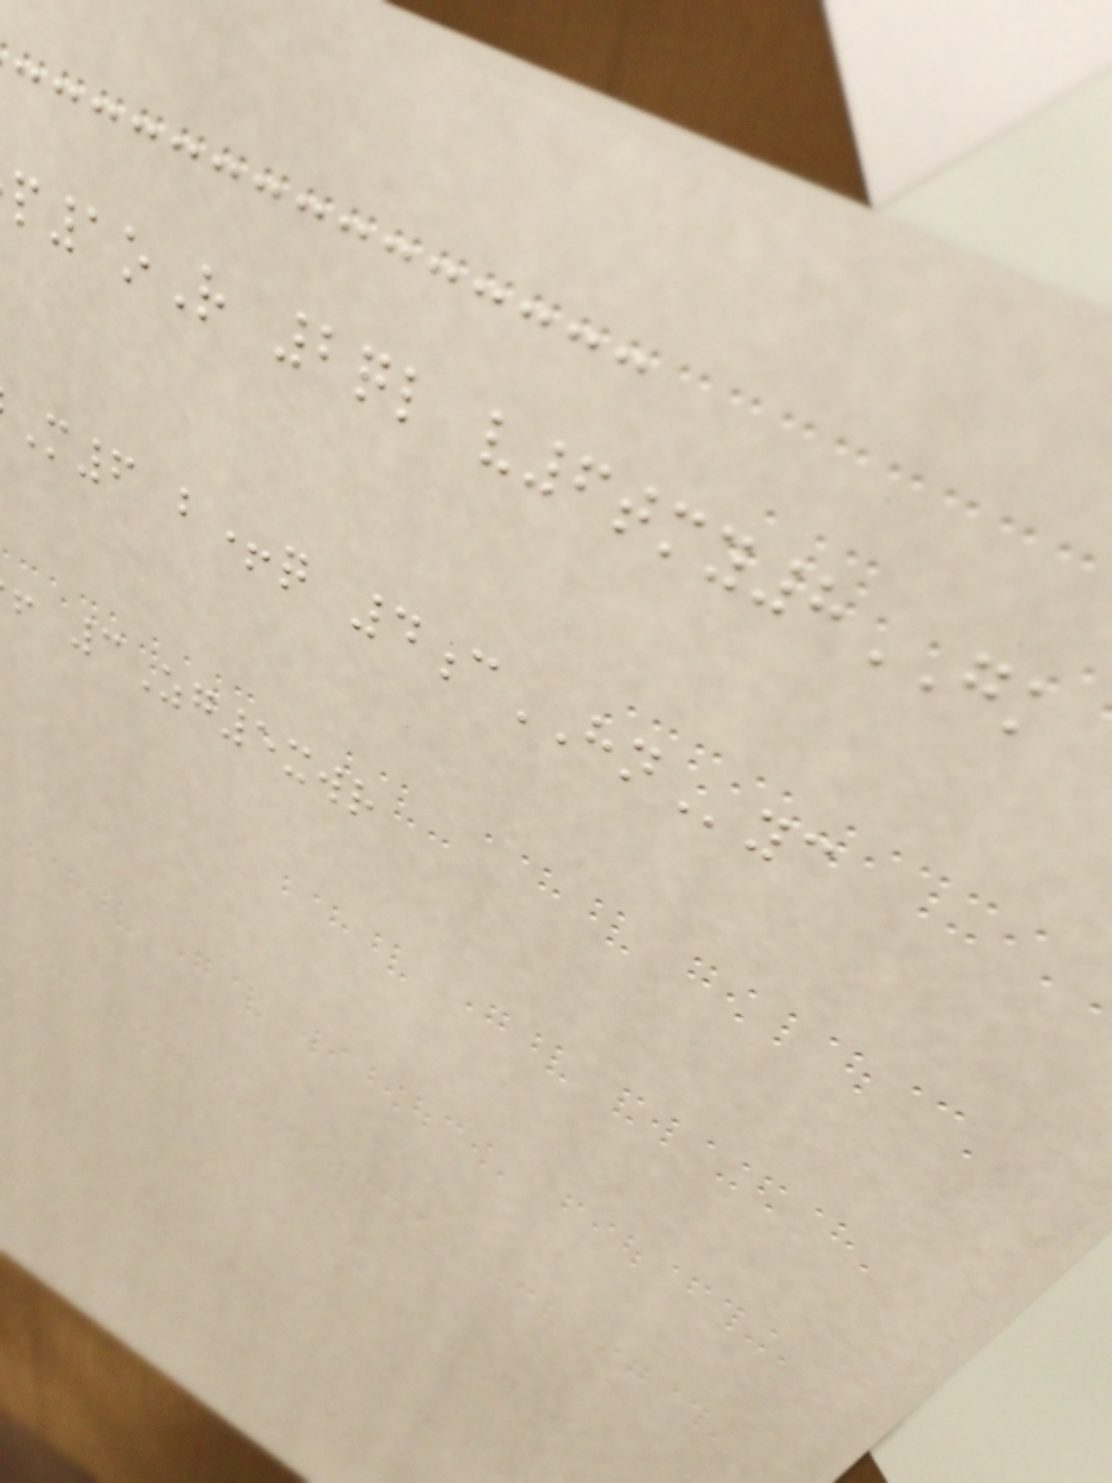p1oR 2ql v6tmy8GK
M6 b+q 4cHNyc
3Zg5xwr
